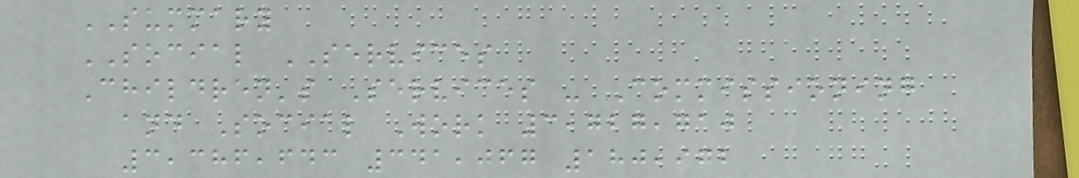SUMMARY
SOCIAL SERVICES
Children's Services - Commissioning
and Social Work 3,727,710
3,386,643 341,067 180,972
